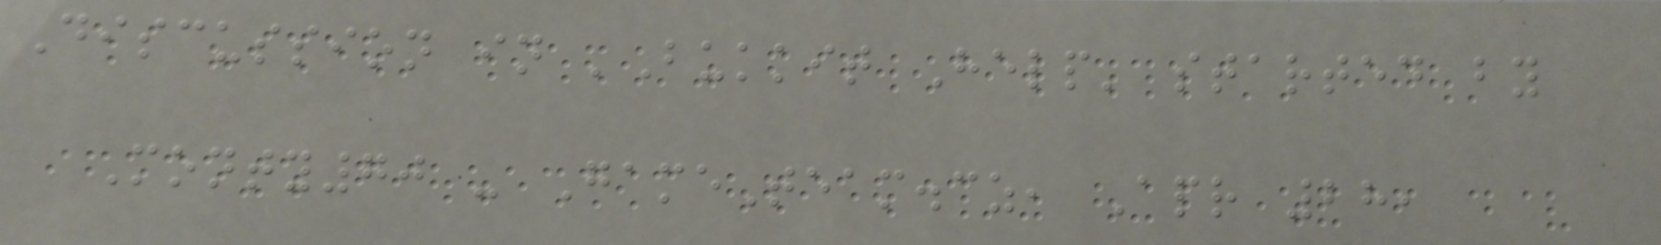Discussion in 'Bukkit Help' started by
Monty70 - GameTeam.cz, Apr 28,
